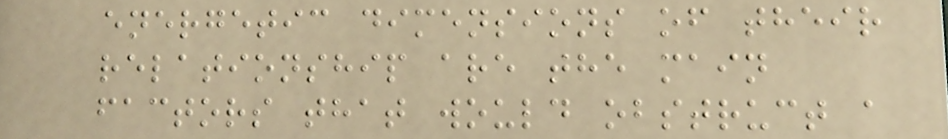energetic dimensions of their
relationship are the main
factors that would obstruct a
